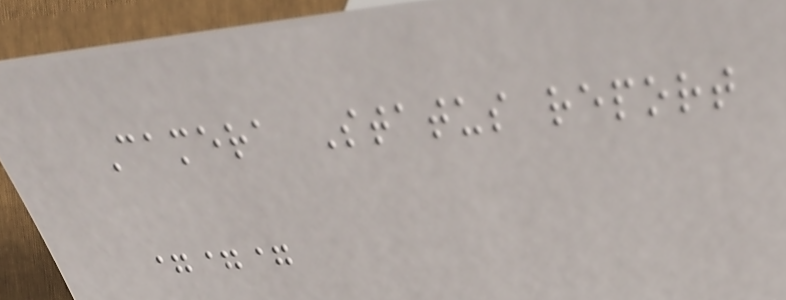Camera Status report
===
